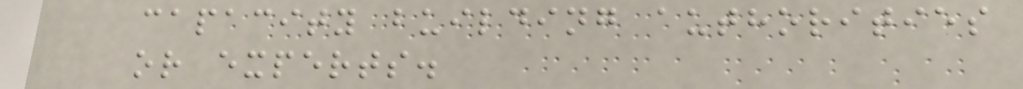capacity building authorities
or experts.
